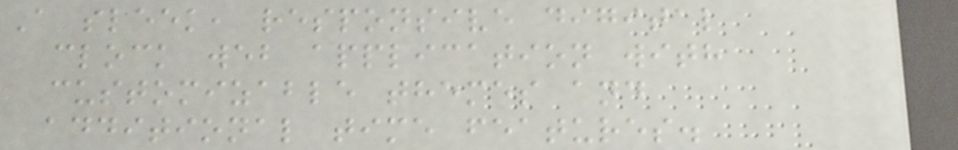A sleek, responsive digital
clock web application with
customizable themes and
additional time features.
